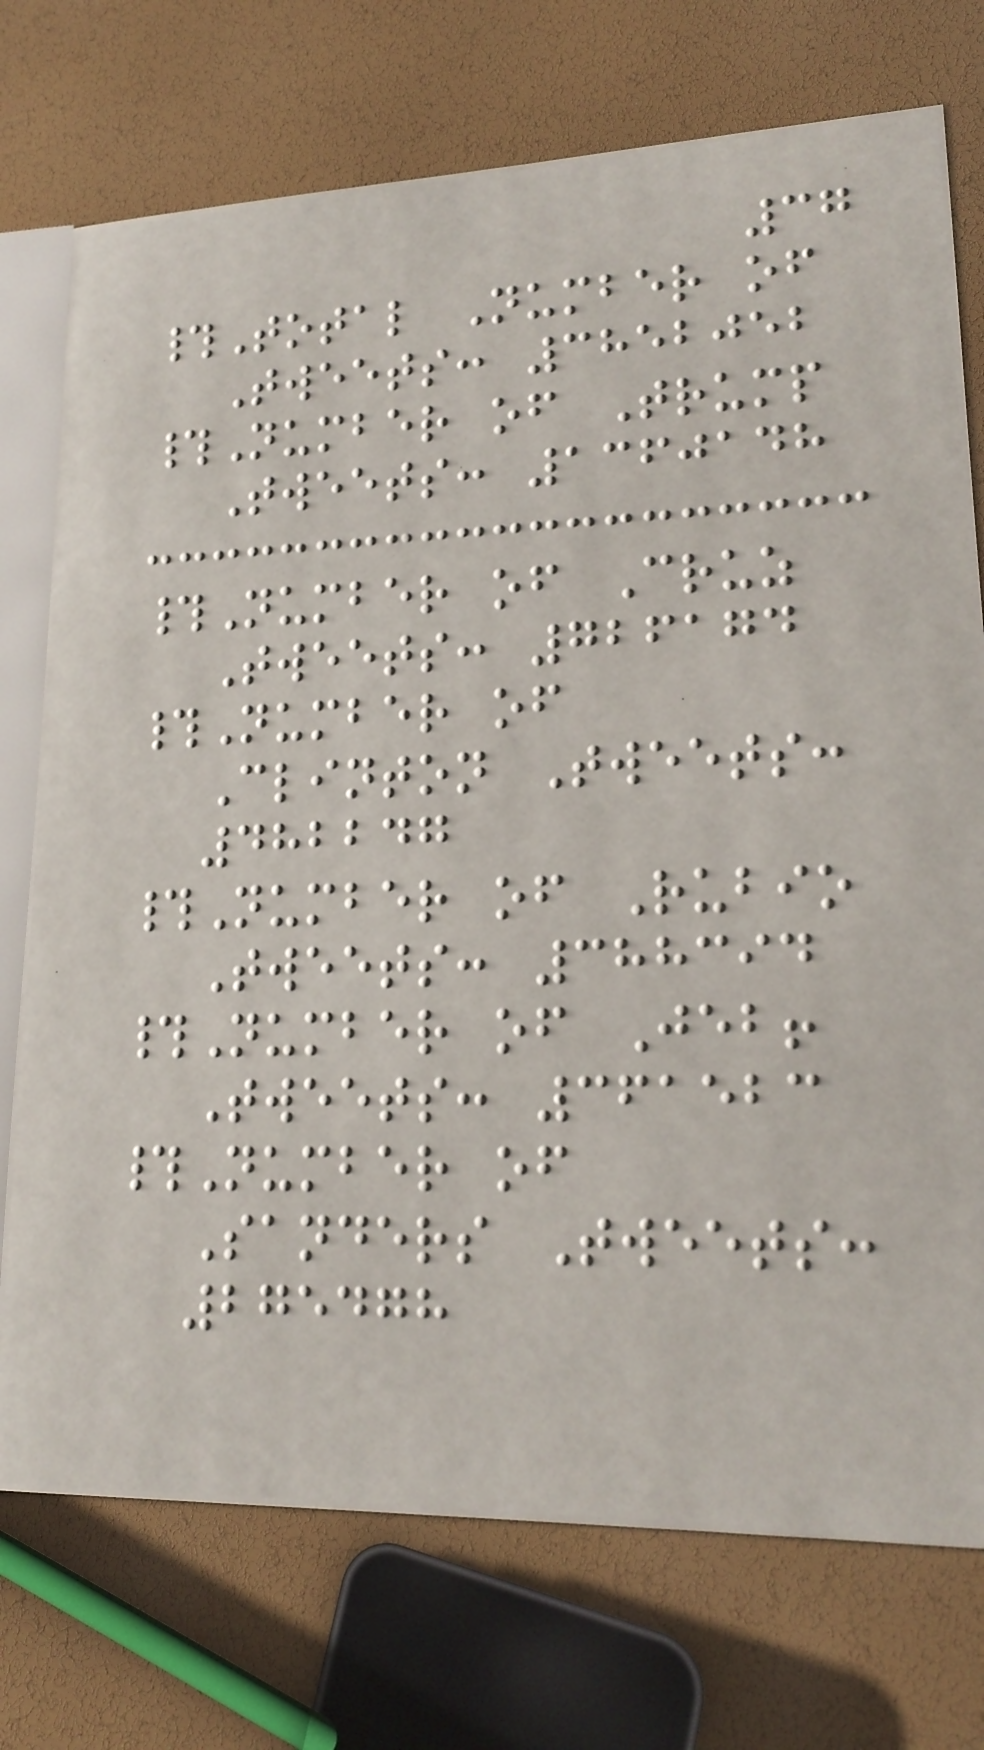37
#Total Number of
Tweets: 3852052
#Number of Trump
Tweets: 1360148
#Number of Cruz
Tweets: 726174
#Number of
Clinton Tweets:
482247
#Number of Rubio
Tweets: 388394
#Number of Jeb!
Tweets: 361523
#Number of
Sanders Tweets:
275478
